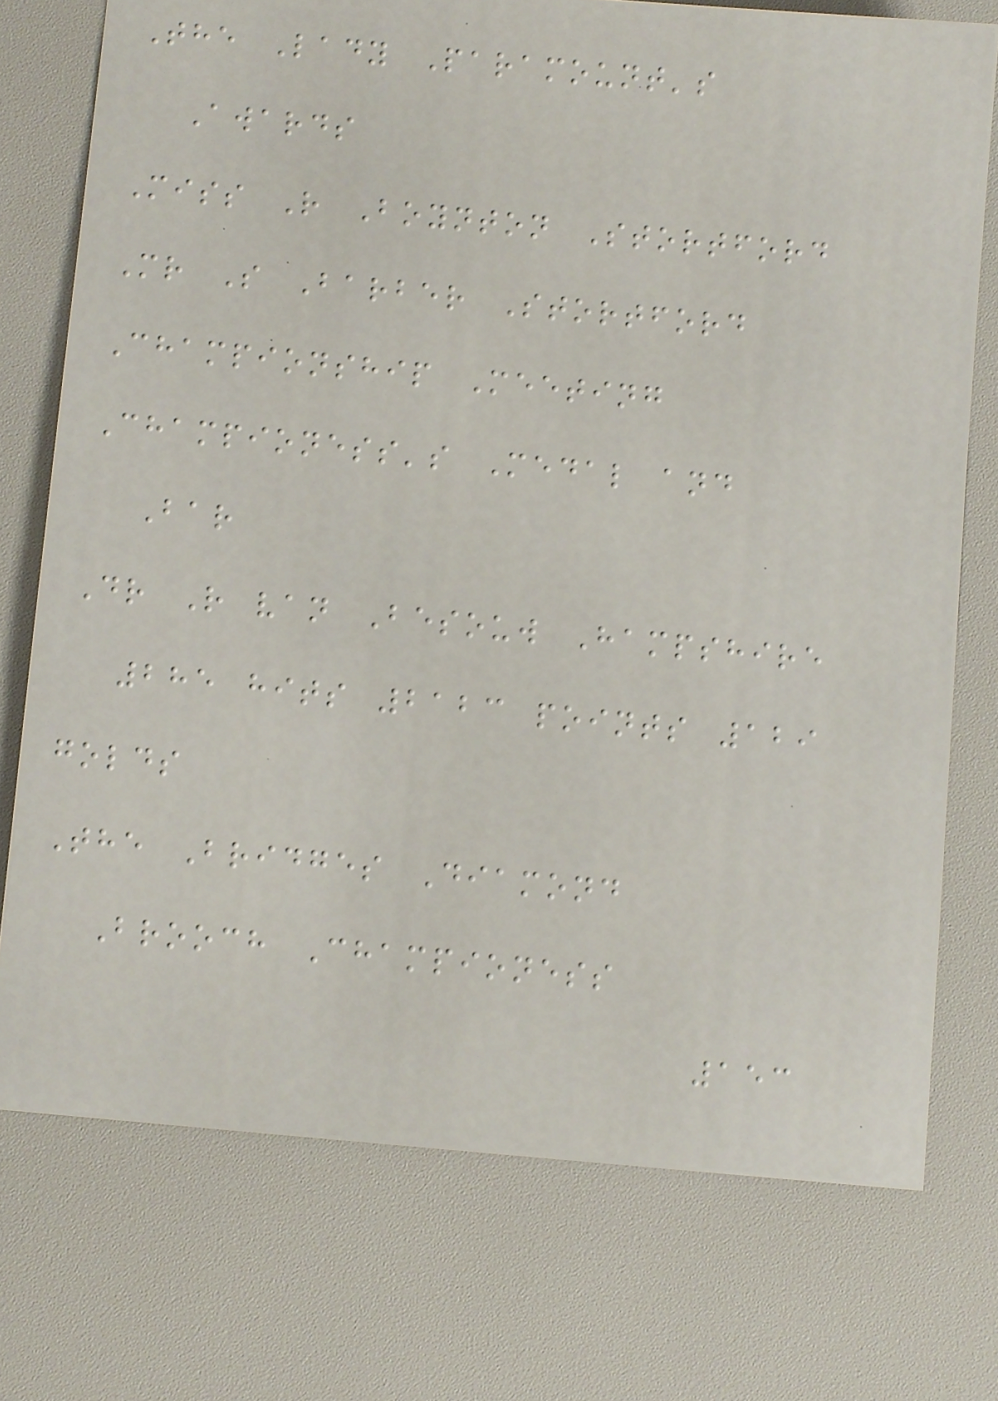The Lady Paramount's
Awards
Miss R Boynton Stortford
Mr S Barber Stortford
Championship Meeting
Championess's Medal and
Bar
Dr R van Besouw Hampshire
285 hits 2123 points 129
golds
The Bridges Diamond
Brooch Championess
153
